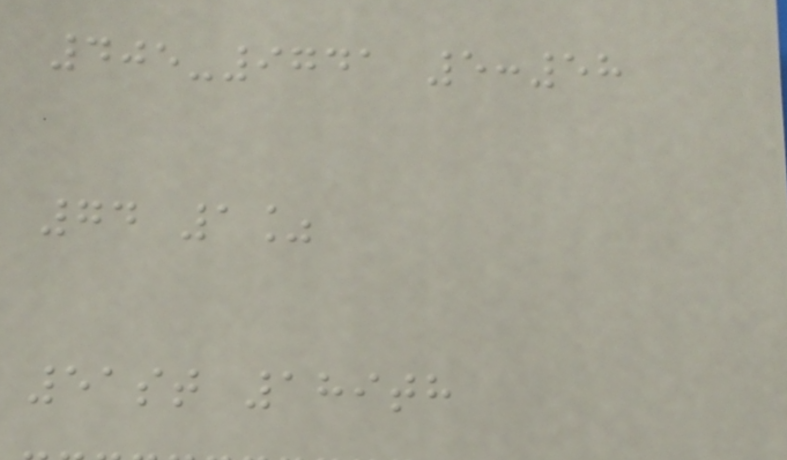405-9741 5:58
74 1%
51st 189th
